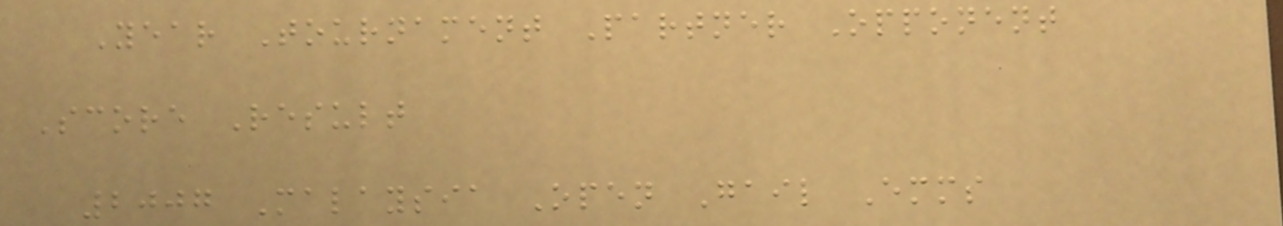Year Tournament Partner Opponent
Score Result
2007 Malaysia Open Gail Emms
